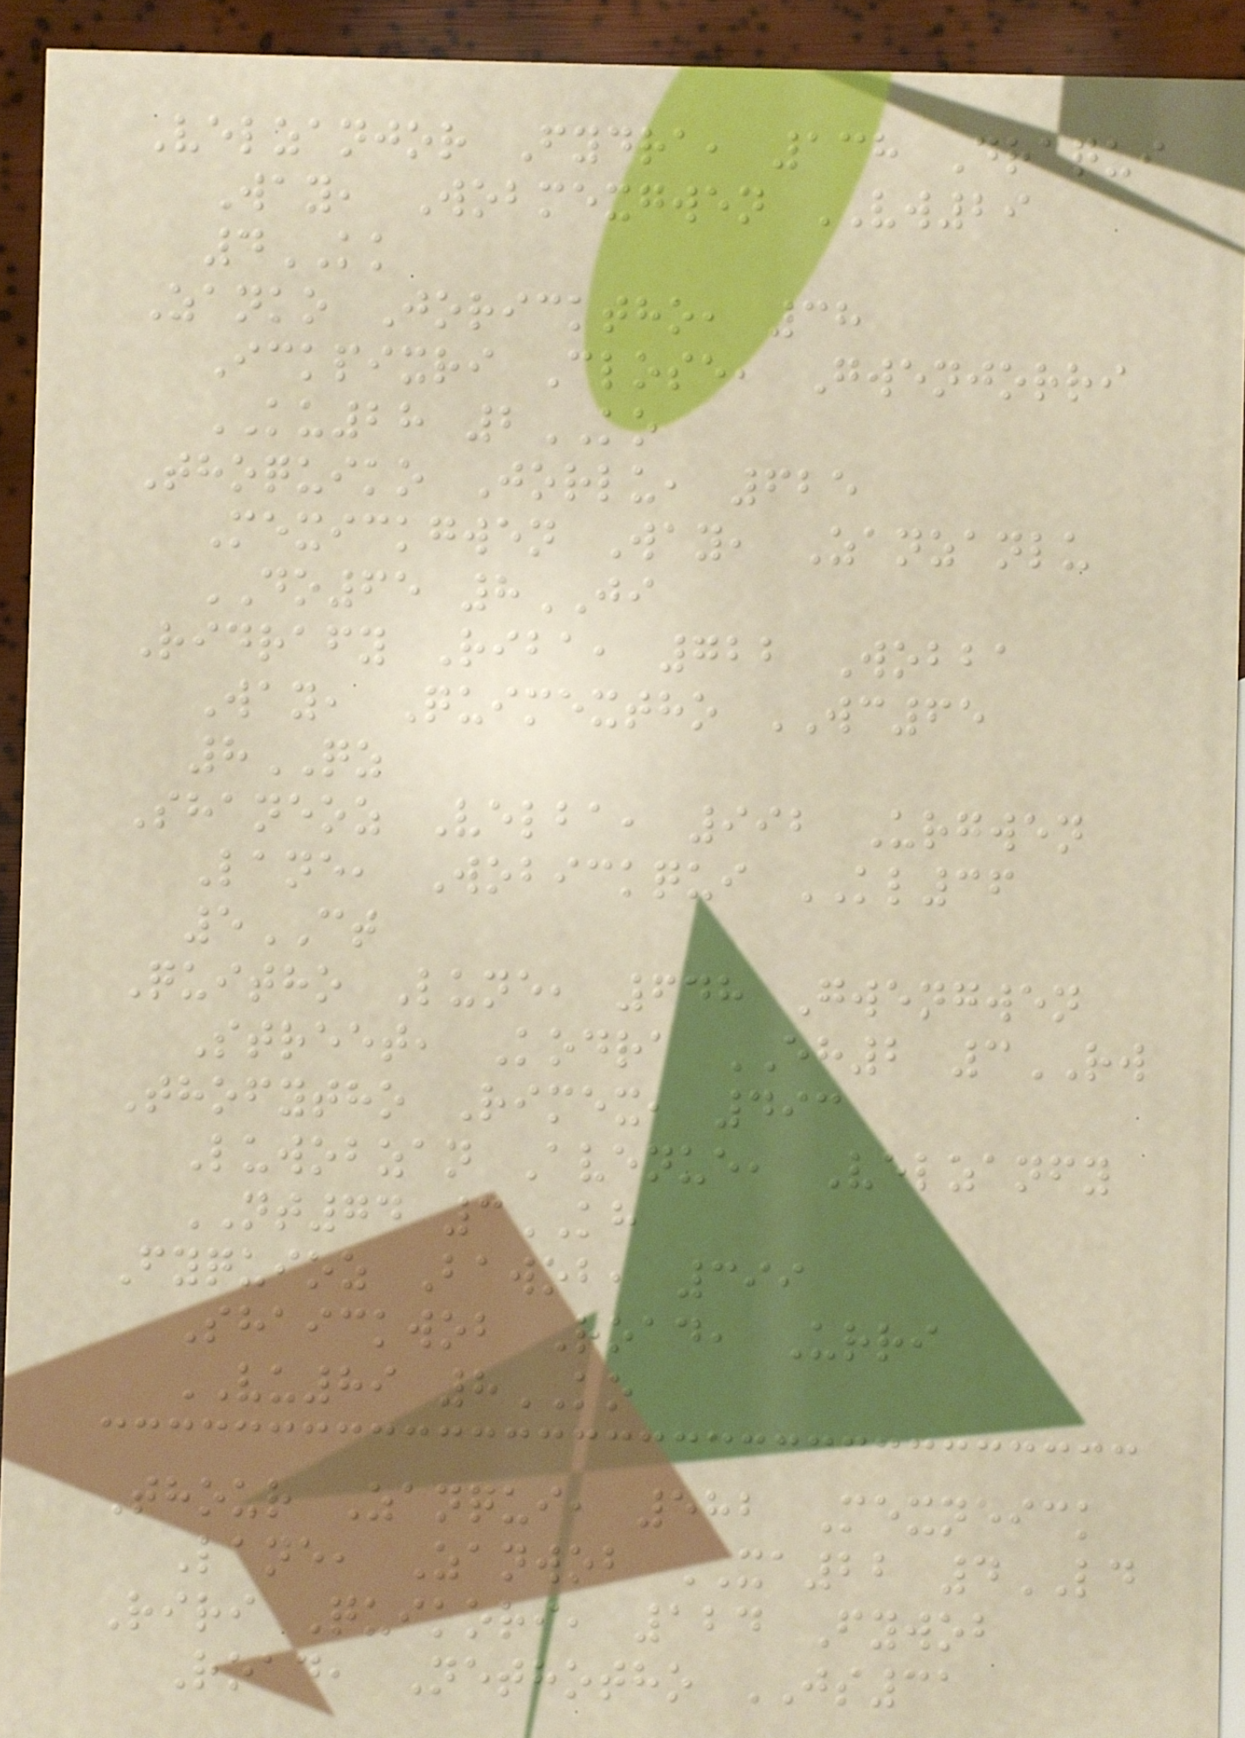Velzanjor Fydra, 138 Draqui
Way, Wobmexgwen VW29
4KK
Zanko Joricktho, 38
Ickpixri Close, Gwenjorri
KU28 2KO
Thoquiko Jorlu, 625
Mexickgwen Way, Zanzanlu
DO65 8JI
Ridrafy Riba, 722 Wobba
Way, Quimextho WC65
8QZ
Shaneoz Velba, 992 Urgwen
Lane, Wobickqui KL36
5CT
Quitho Lune, 648 Gwengwen
Street, Kodra EH2 3RW
Thofytho Rimex, 493
Luwobzan Avenue, Velzanfy
NT74 3KH
Fyquioz Bawob, 399
Shaickwob Road, Urri
VU89 8KO
Thour Zanqui, 582 Mexneick
Lane, Zanwob XA22 4LD
Riri Quikori, 124 Fywob
Road, Nethotho JS31
